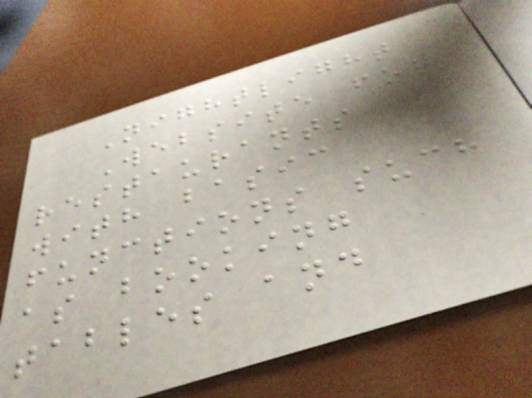Nightlight
Website for
restaurants
with basic
functions such
as booking
tables and
